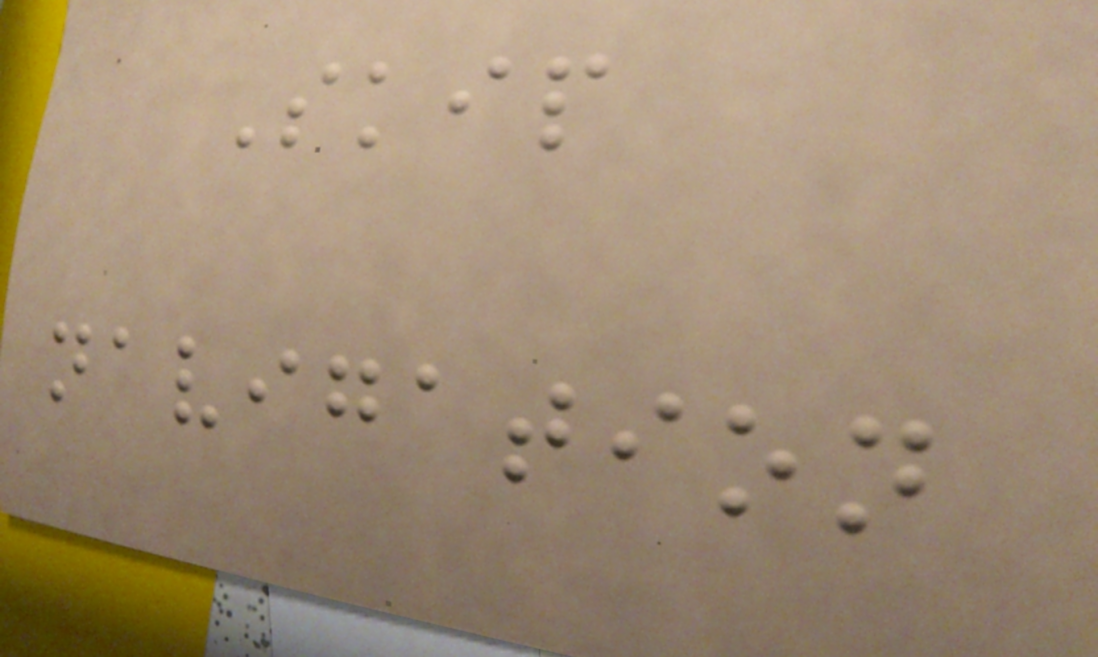Skip
navigation
